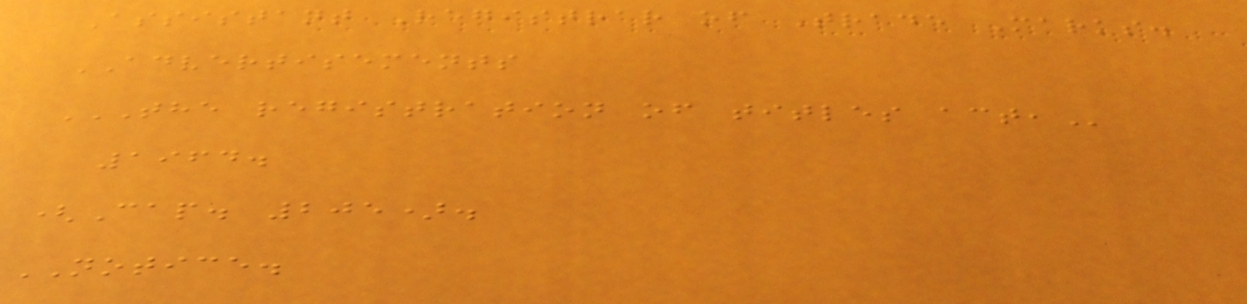Assistant Registrar of Trade Marks.
ADVERTISEMENTS
THE REGISTRATION OF TITLES ACT,
1964.
(Cap. 205).
NOTICE.
